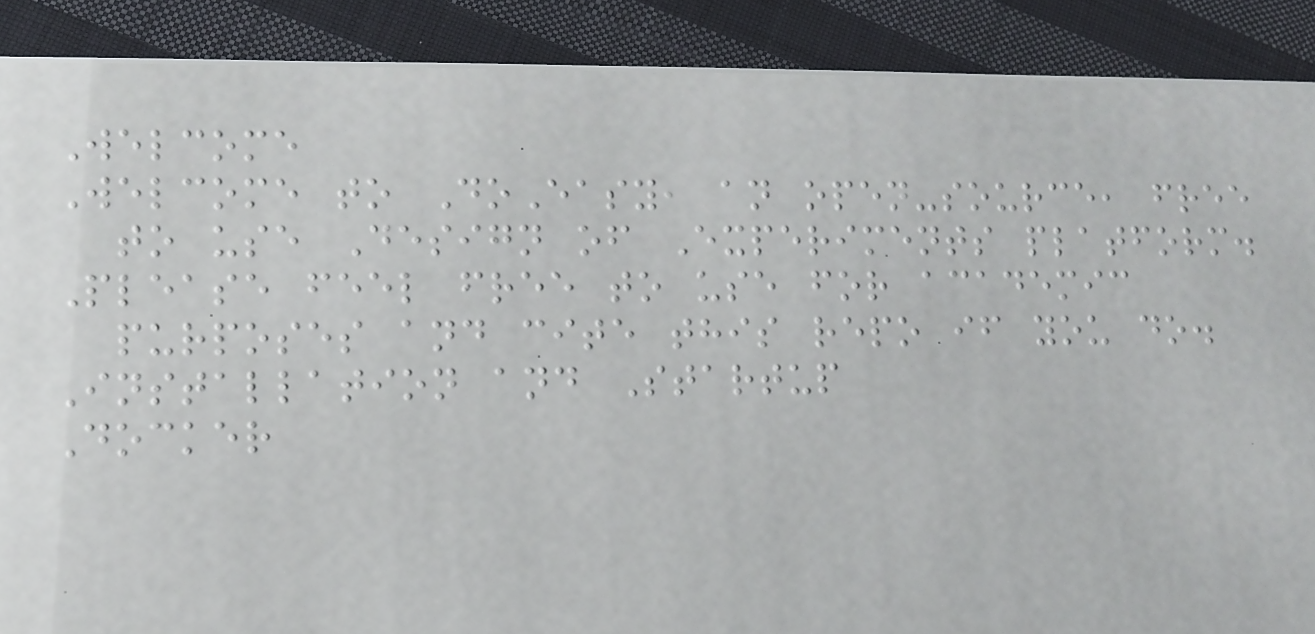Welcome
Welcome to DoEasy, an open-source, free
to use Design of Experiments platform.
Please feel free to use for academic
purposes and cite this repo if you do.
Installation and Startup
Docker
